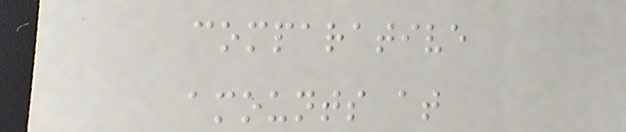comparative
amounts at
